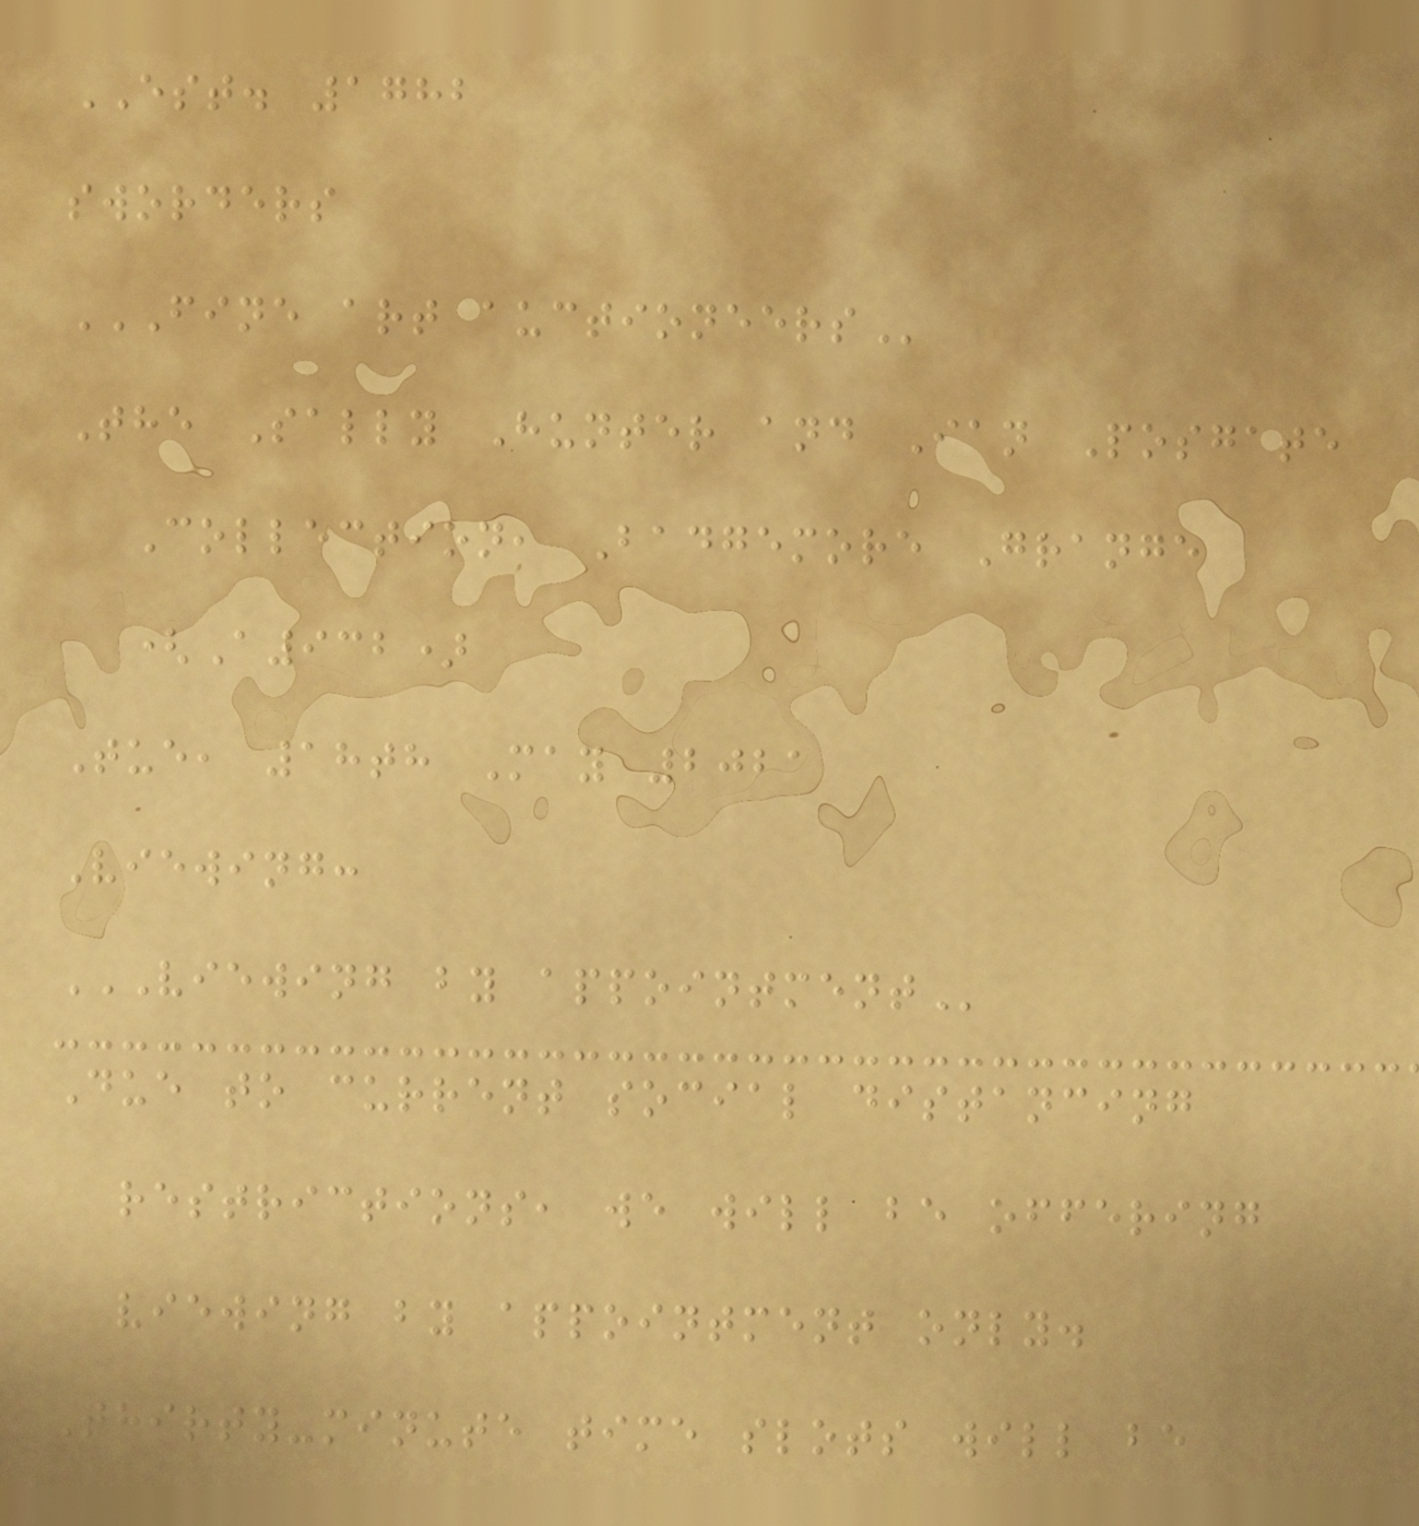EST. 1782
sworders
FINE ART AUCTIONEERS
The Sally Hunter and Ian Posgate
Collection, Badgemore Grange
(A932)
Tue, 18th May 2021
Viewing:
VIEWING BY APPOINTMENT
Due to current social distancing
restrictions, we will be offering
viewing by appointment only.
Thirty-minute time slots will be
